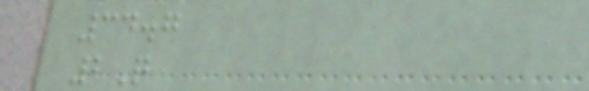34.7
2Q
